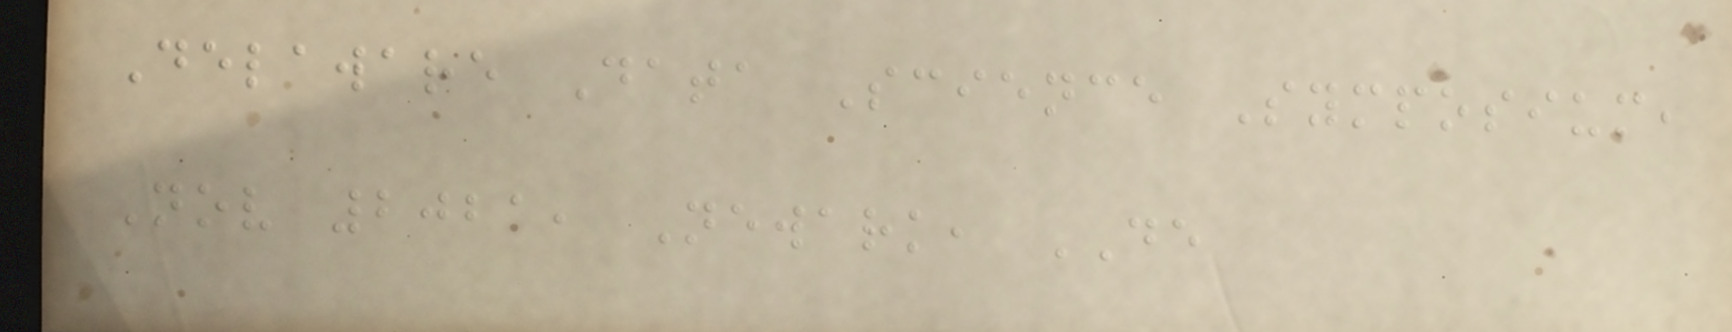Delaware Data Science Symposium,
Nov 2021, Newark, DE
